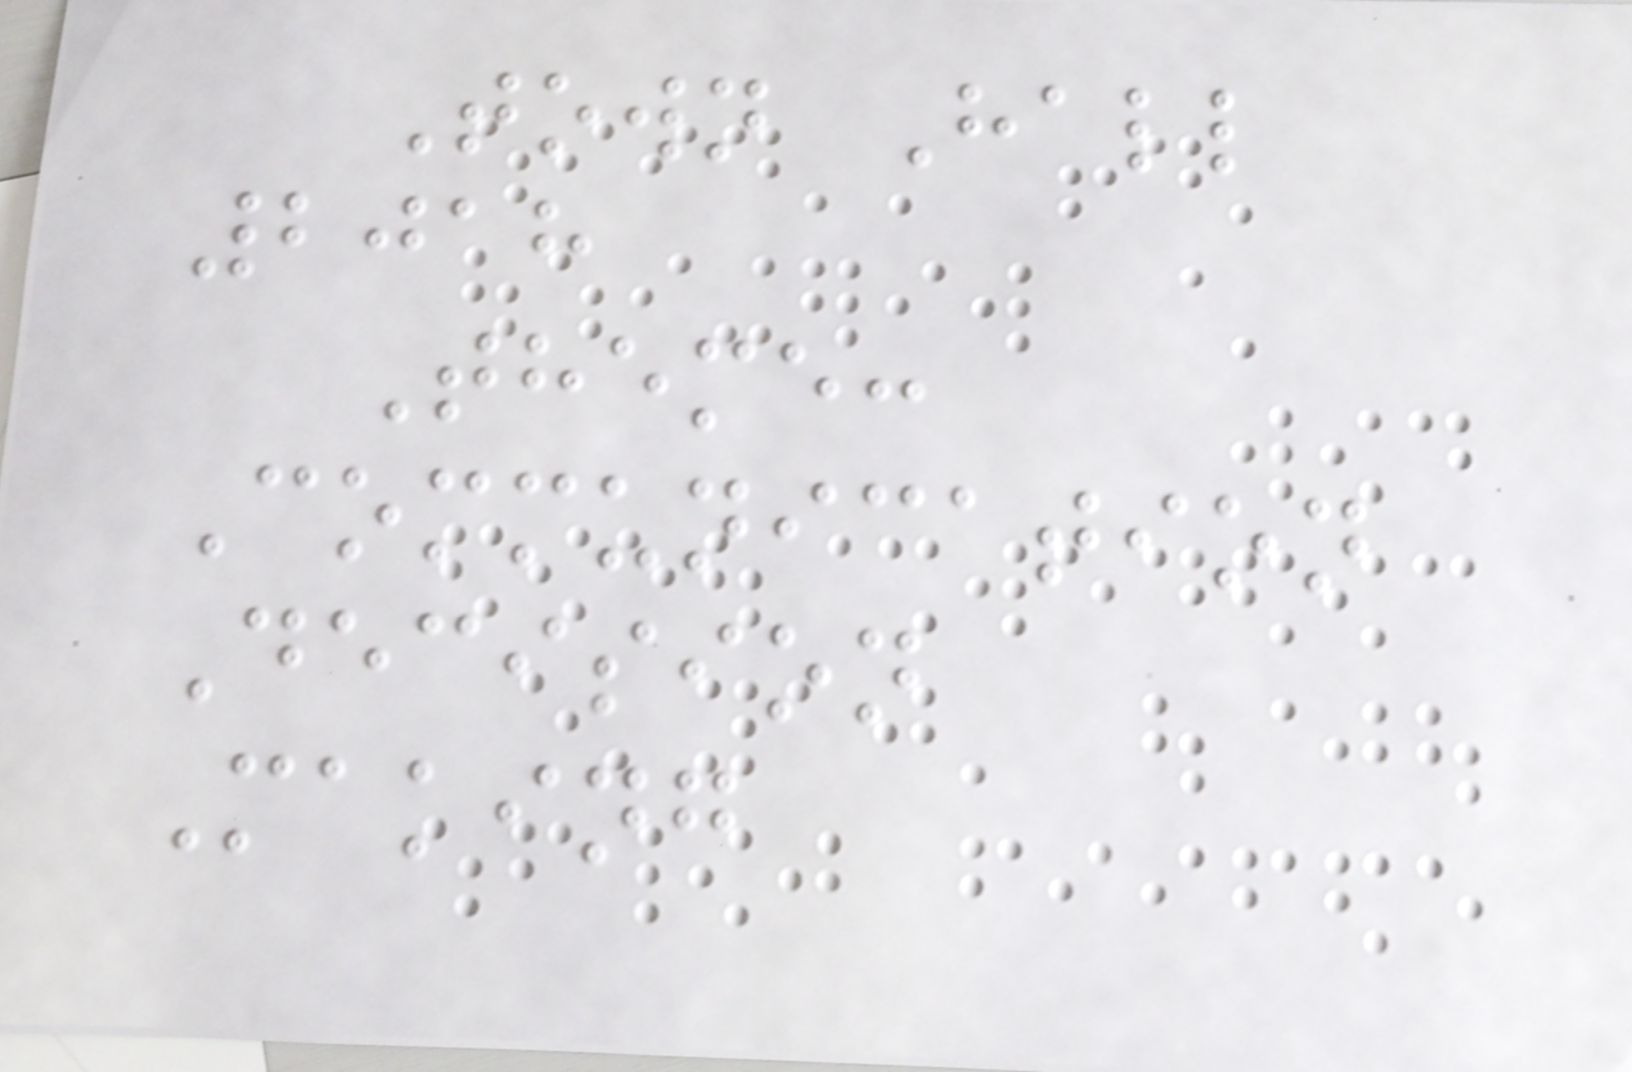Town Hall
2018
Theme:
Communication
Decision
Making
